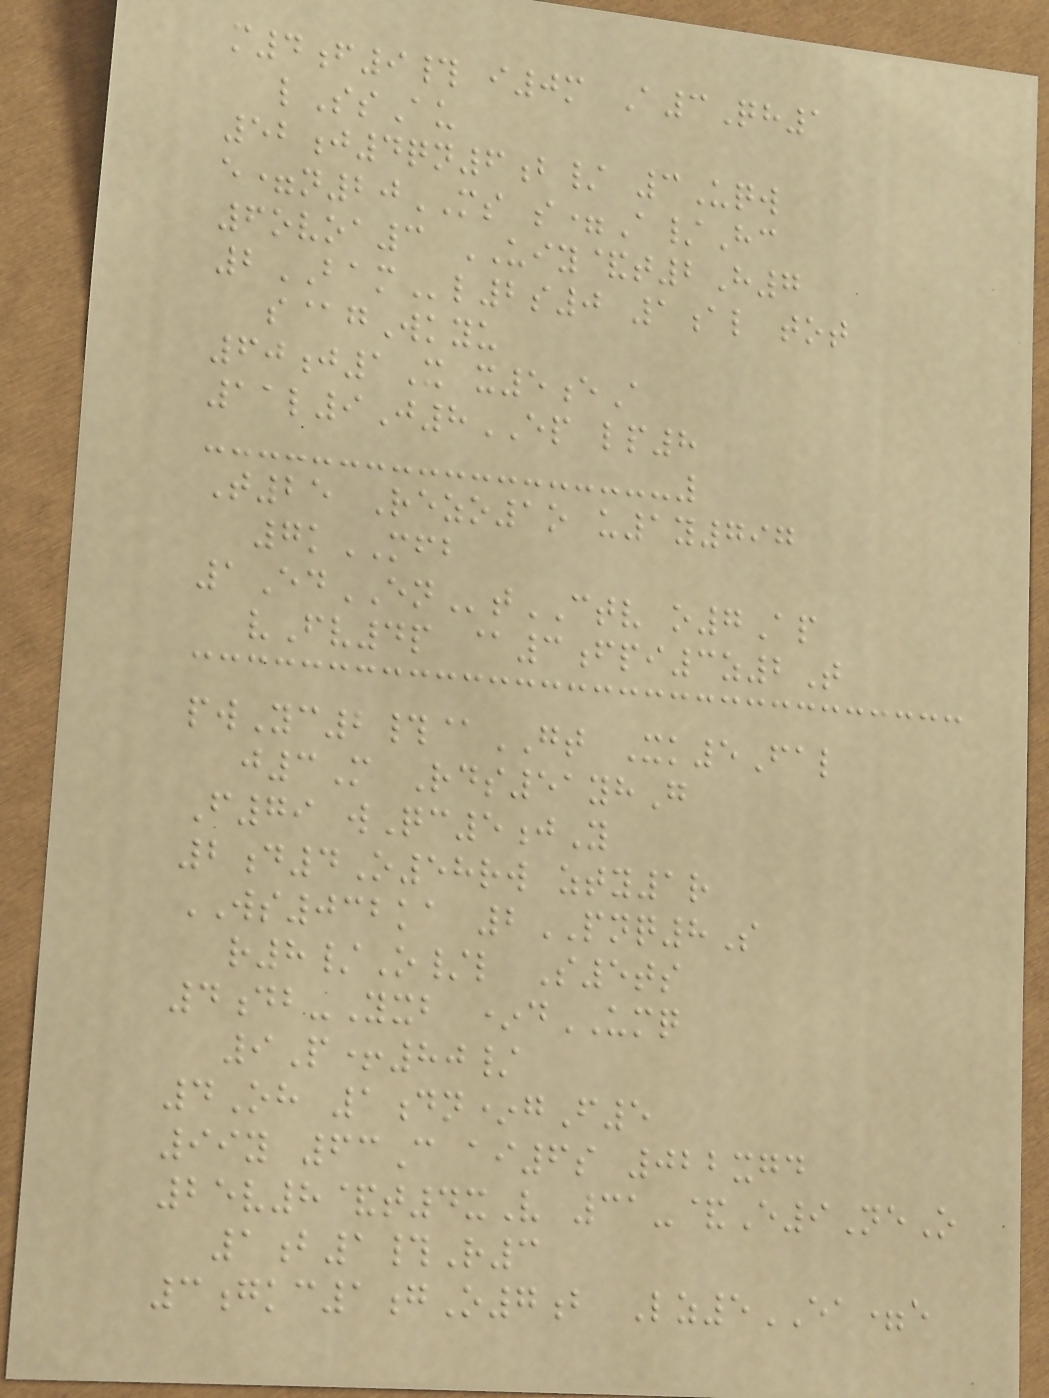m4f9# i0m A3Qh1
lSsAu
52j4qn6b/ 3Uqw
e=n20MS s=A/Hc
6ovoa3 UIY&t2H7
2BAMl2s0 1al tot
s@gWkyu
60j1X x5eA
11l9J8EP lp8
T25 Rezo1o u1y797
7kMFB
1EdENtCTV o7Ap
vFv4p @3fpi3z2T
pwYc2#@GT Xk5Fal
j3M Rds51yhG
F79 wQc5jY
2d4O58rw zty1r
WS032ka 2PNQ8S
r8/O/l S5ts
4db-Yxb *dUMQ
9P+80/
4Oh 1dn*gF5
99y 63C ai6s 022xgd
25v8&t4xV 31-&E9NeO
1b1#R3
3gkc1gO7b Lz5EA=e
